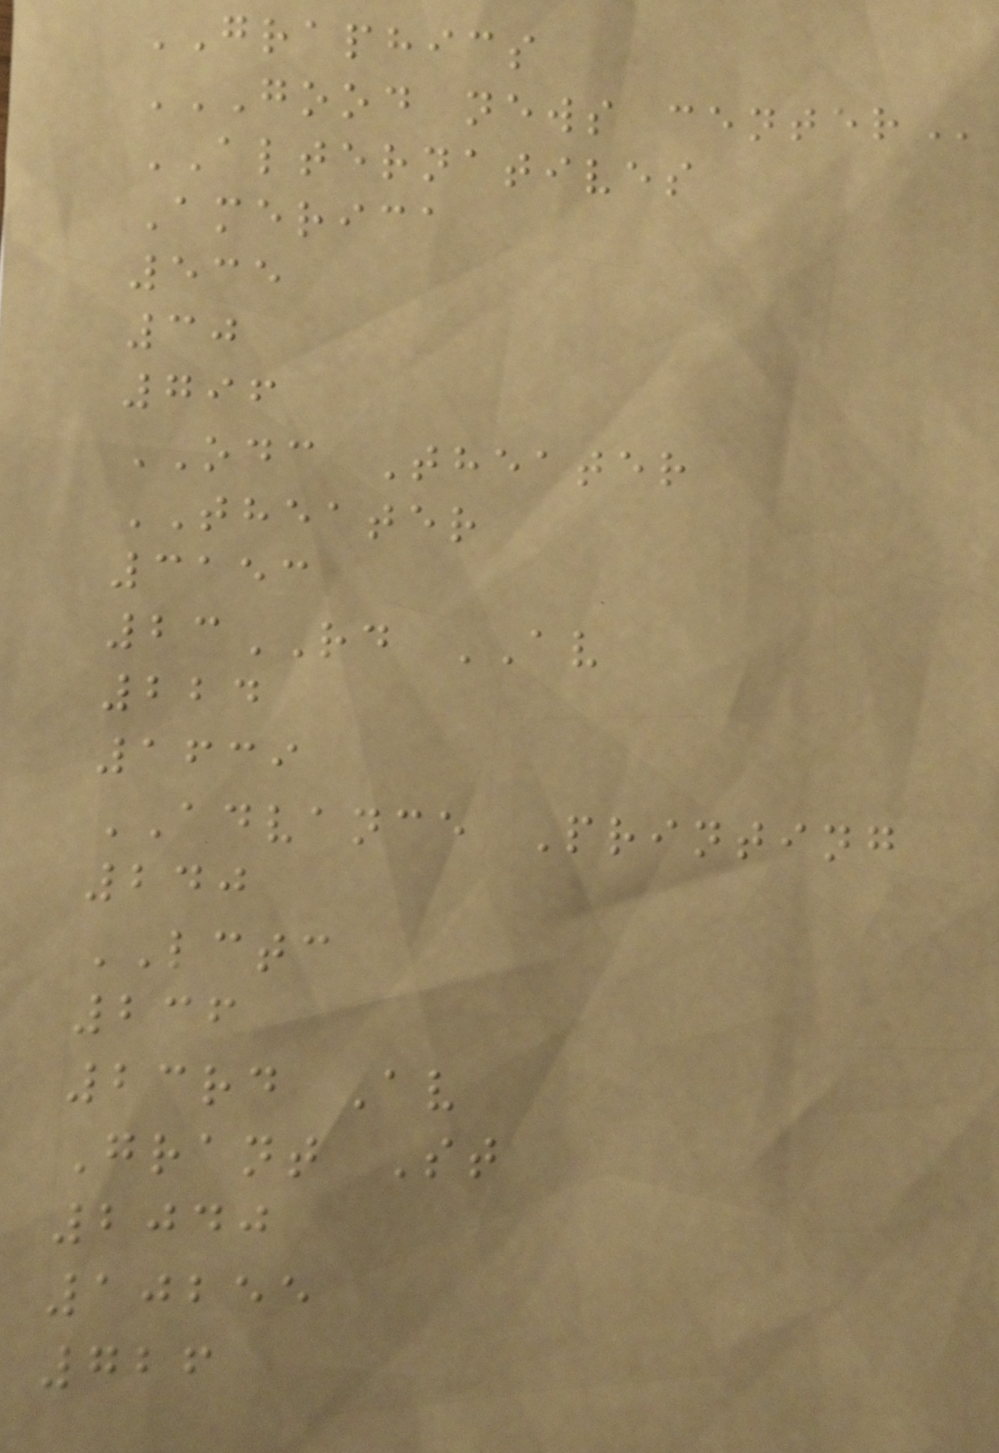GRAPHICS
GOOD NEWS CENTER
ALTERNATIVES
America
535
30
796
ODC Theater
THEATER
3153
23RD AV
224
1639
ADVANCE Printing
240
LCTC
236
23rd Av
Grant St
2040
10255
726
